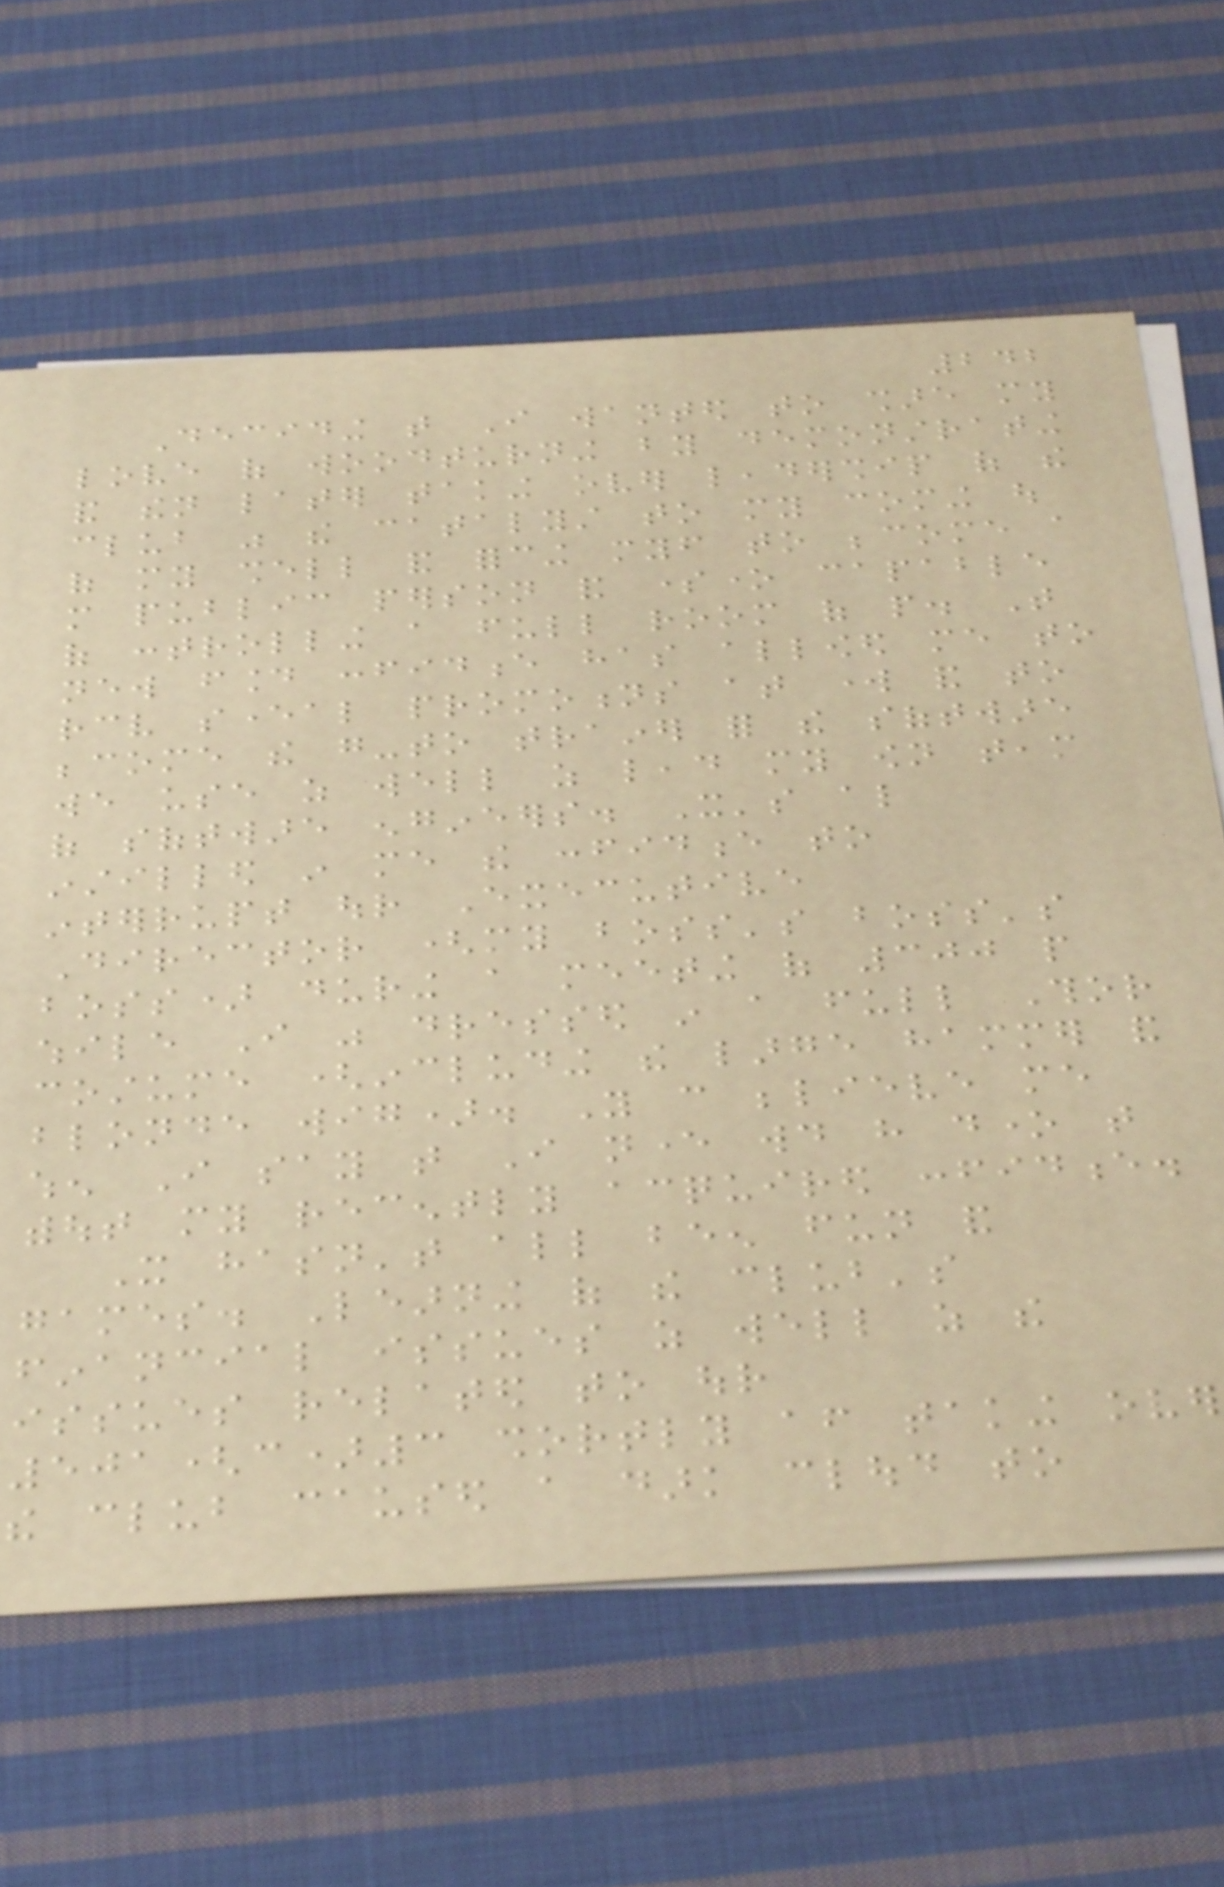242
Deciding that I wanted to share my
love of woodturning by demonstrating
and then later taking over leadership of the
club was the catalyst to my coming out
of my shell and forcing myself to become a
more public person and someone capable
of controlling a full room of people. That
new found confidence has allowed me to
receive several promotions at work and to
become the go-to trainer for the software
we use as well as lead my own team
of software engineers. It's also
instilled in me the confidence to
interrupt our Executive
Director (my boss's boss's
boss) during a meeting of 300 people
while I was dressed in a full Thor
costume (including the large hammer and
blonde wig). You can believe me
when I say that I never would have done that
without my recently acquired confidence.
It hasn't all been fun and
games. Learning of the club's
financial issues as well as the
issues related to our
501(c)3 shortly after taking over
the club caused a dark cloud to
